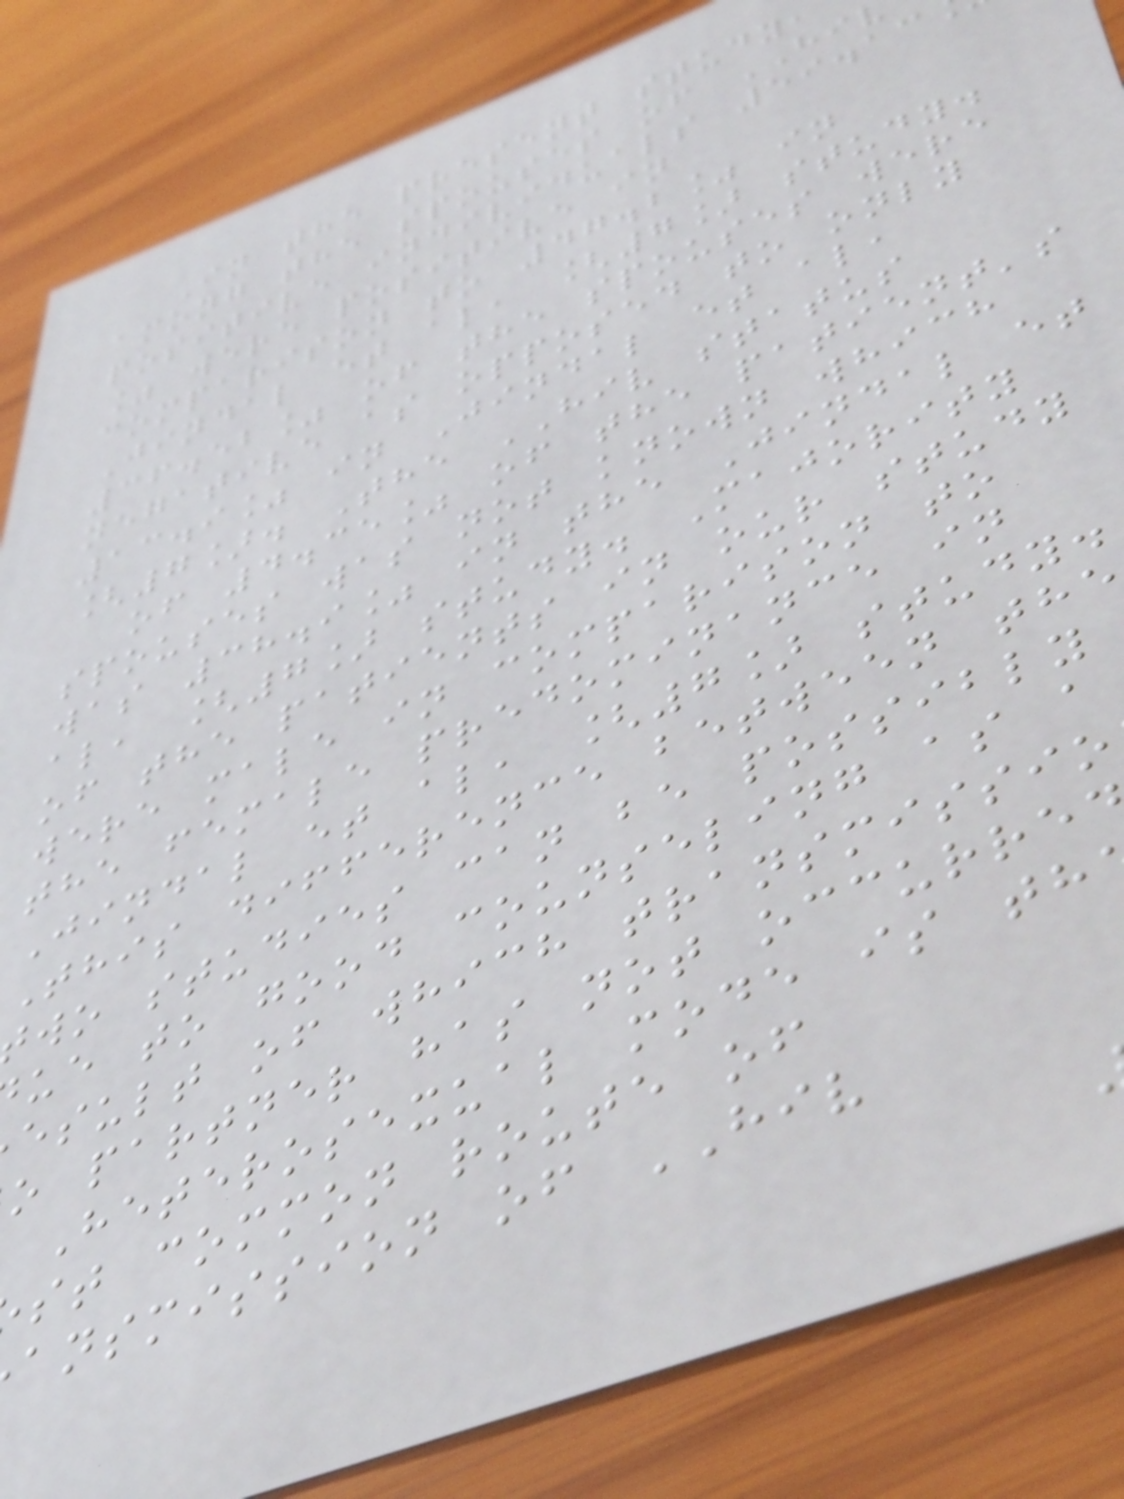In the present study,
among the spouses of HI
positive individuals 59.13
% were positive in
comparison to 47.2% in
Jindal et al, [7] study.
36.52% of the spouses were
negative as opposed to only
13.9% in Jindal et al,
[7]. The HIV status
of 4.35% of the patient's
spouses was not known which
was 38.9% in the Jindal et
al, [7] study. Majority
of the patients in our study
were male in comparison to
the female predominance in
Jindal et al, [7] study.
This difference between the
wo studies can be possibly
ue to good counseling as a
esult of which transmissio
o partner has not occurre
Heterosexual mode is th
st common route of
ansmission of HIV
